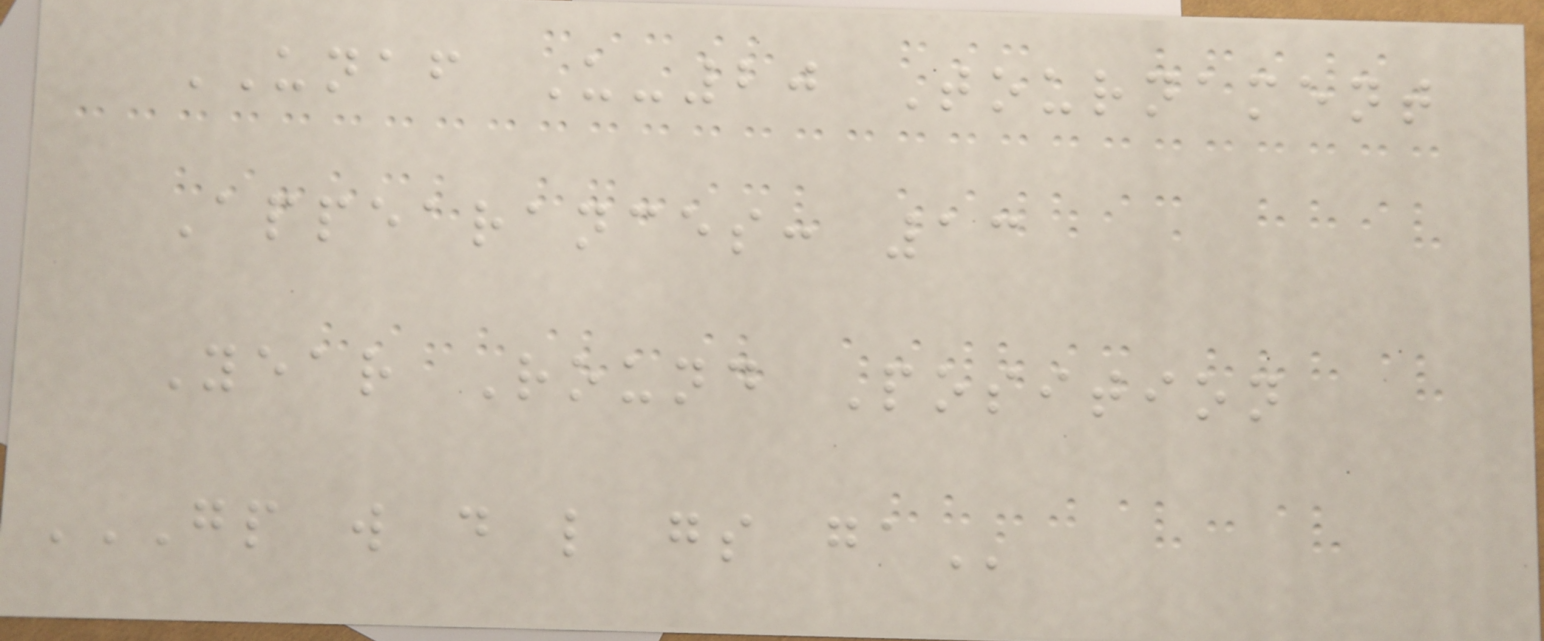UNAF U-20 Tournament
Appearances: 13
Year Round Position
GP W D L GS GA
